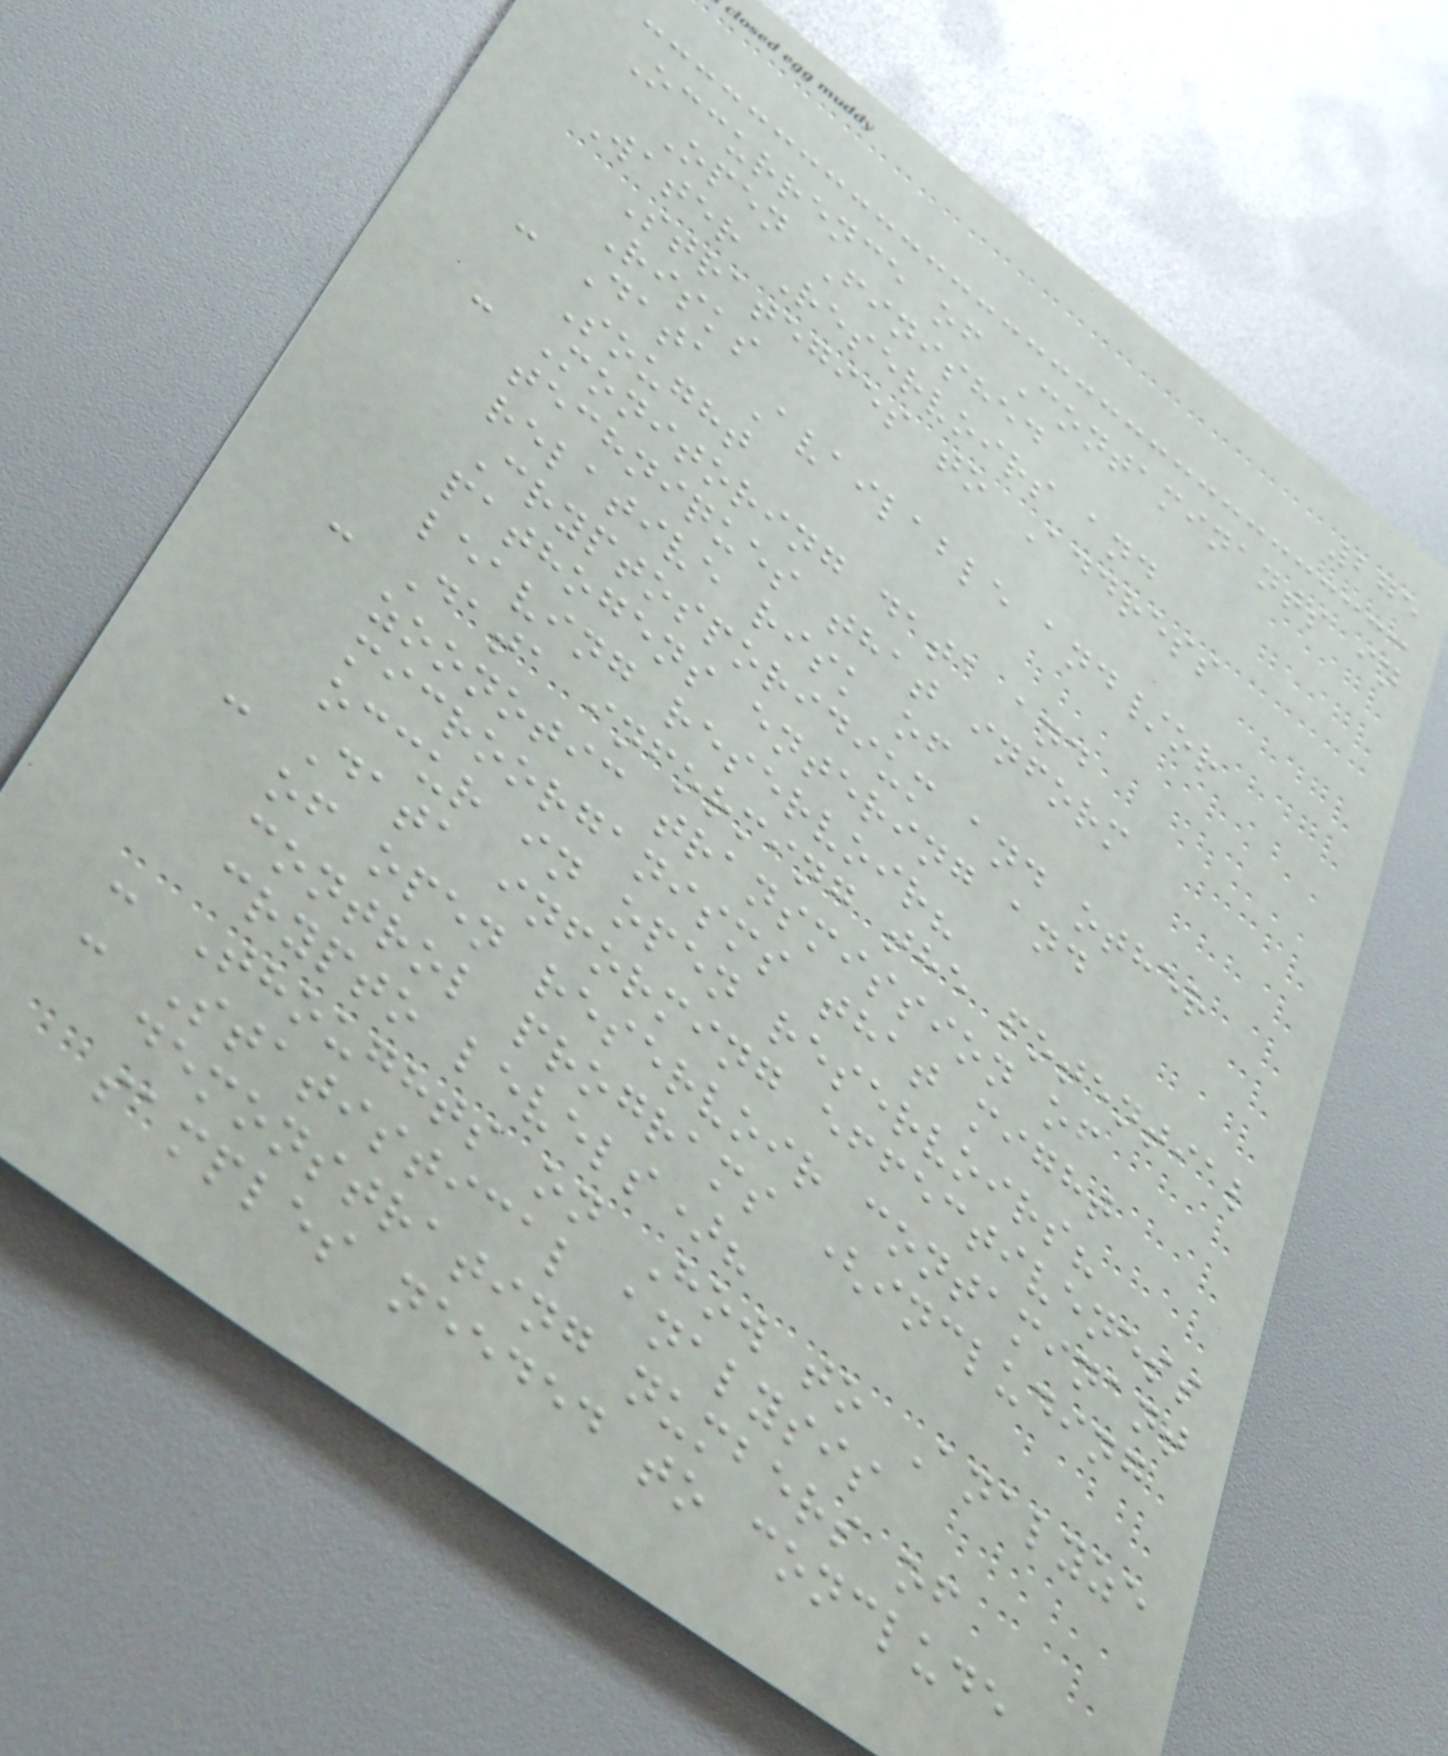275
Occurrence of Contaminants in
Open Finished
Water Reservoirs and
Strategies to Address
Risks
- Data Available and/or
Sought
- Monitoring data and
techniques that inform
relative risk of
Cryptosporidium and other
pathogens entering and
leaving reservoir?
- Data informing the potential
zoonotic transmission of
microorganisms that might
occur in open reservoirs?
- Data informing effectiveness
of open reservoir contaminant
control programs (including
crypto levels)?
- Thoughts on How to Analyze
- Statistical analysis
demonstrating numbers of
samples needed to conclude
